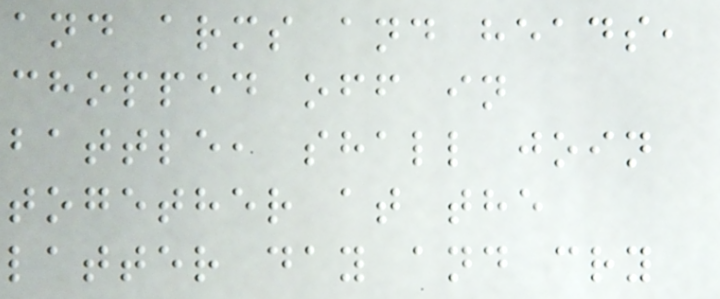and arms and heads,
chopped off in
battle, shall join
together at the
latter day and cry
